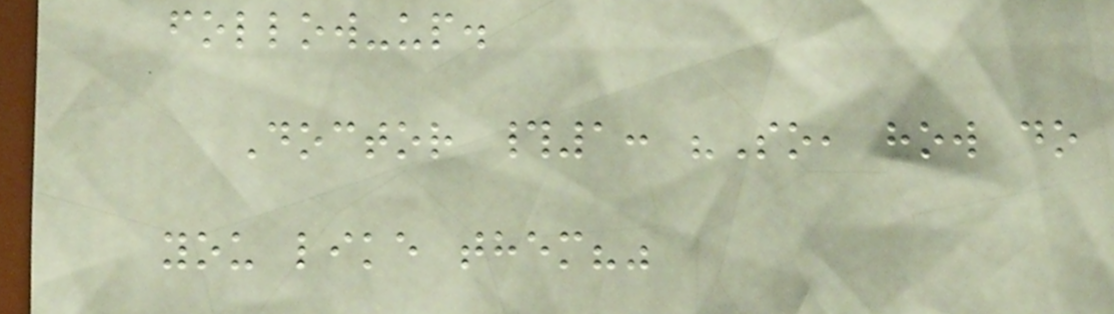follow-up.
Doctor #1: "So, how do
you like them?"
